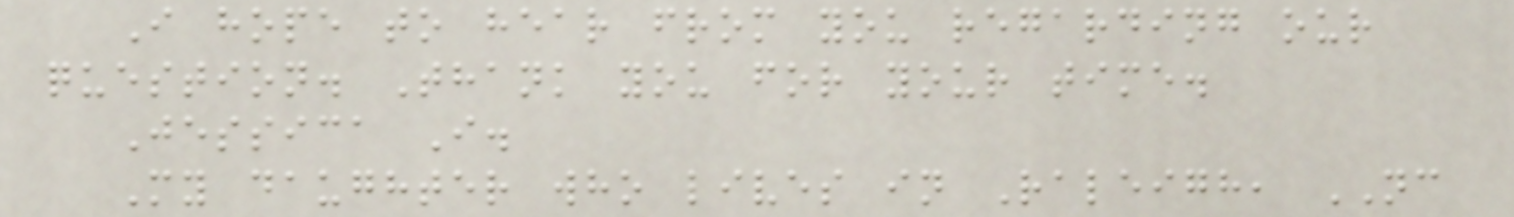I hope to hear from you regarding our
question. Thank you for your time.
Jessica I.
My daughter who lives in Raleigh, NC
